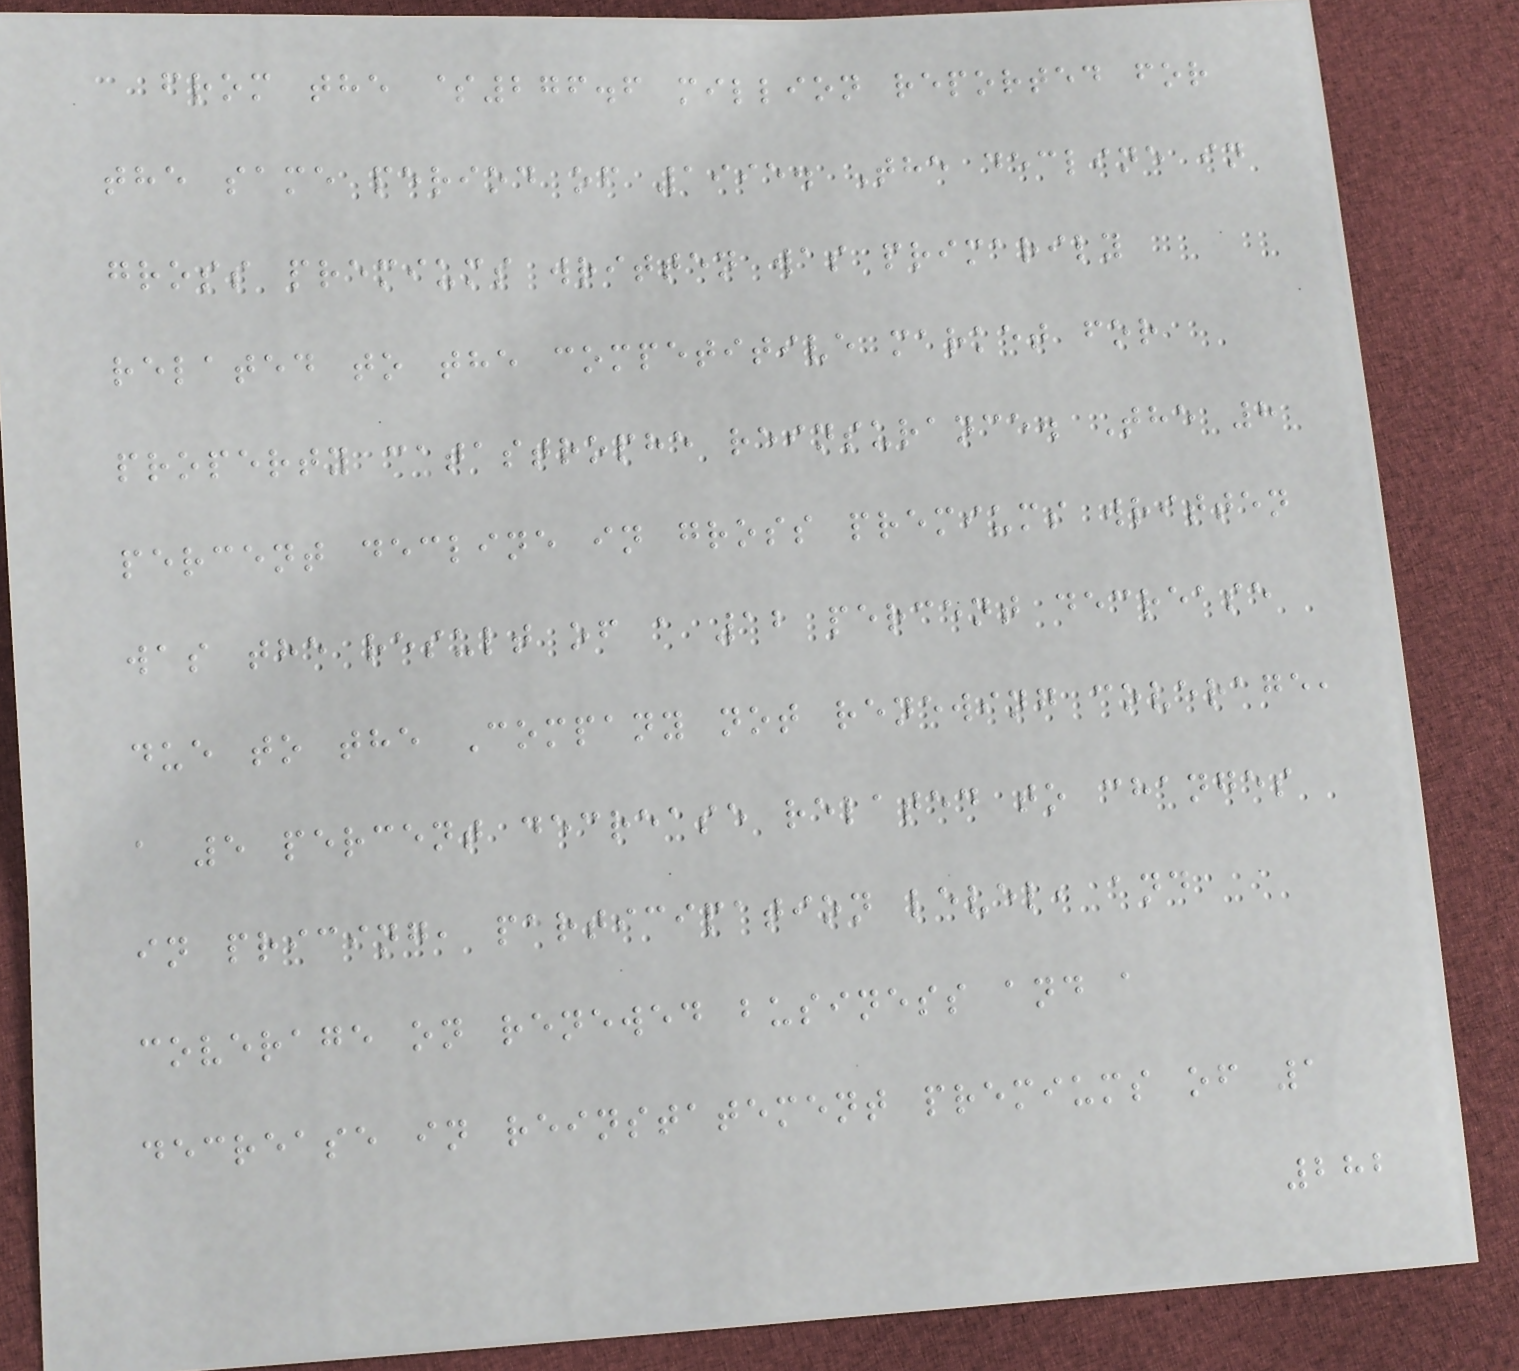from the $276.6 million reported for
the same period of 1995. The decline in
gross premiums written was primarily
related to the competitive market for
property catastrophe reinsurance. The 8
percent decline in gross premiums written
was the result of a 12 percent decrease
due to the Company not renewing coverage,
a 5 percent decrease related to changes
in pricing, participation level, and
coverage on renewed business and a
decrease in reinstatement premiums of 1
282
